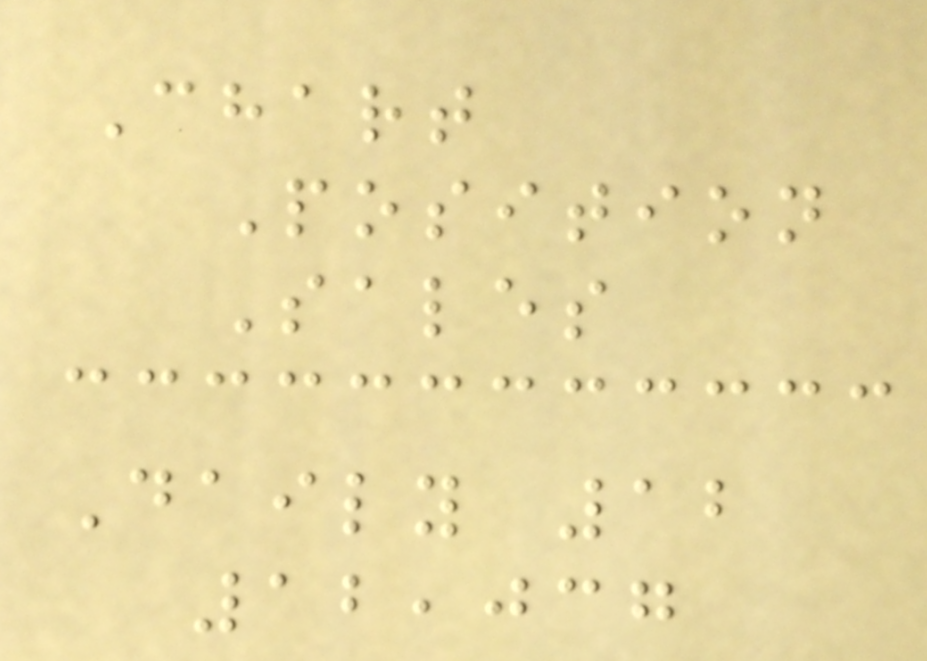Chart
Position
Sales
Daily 12
12,037
